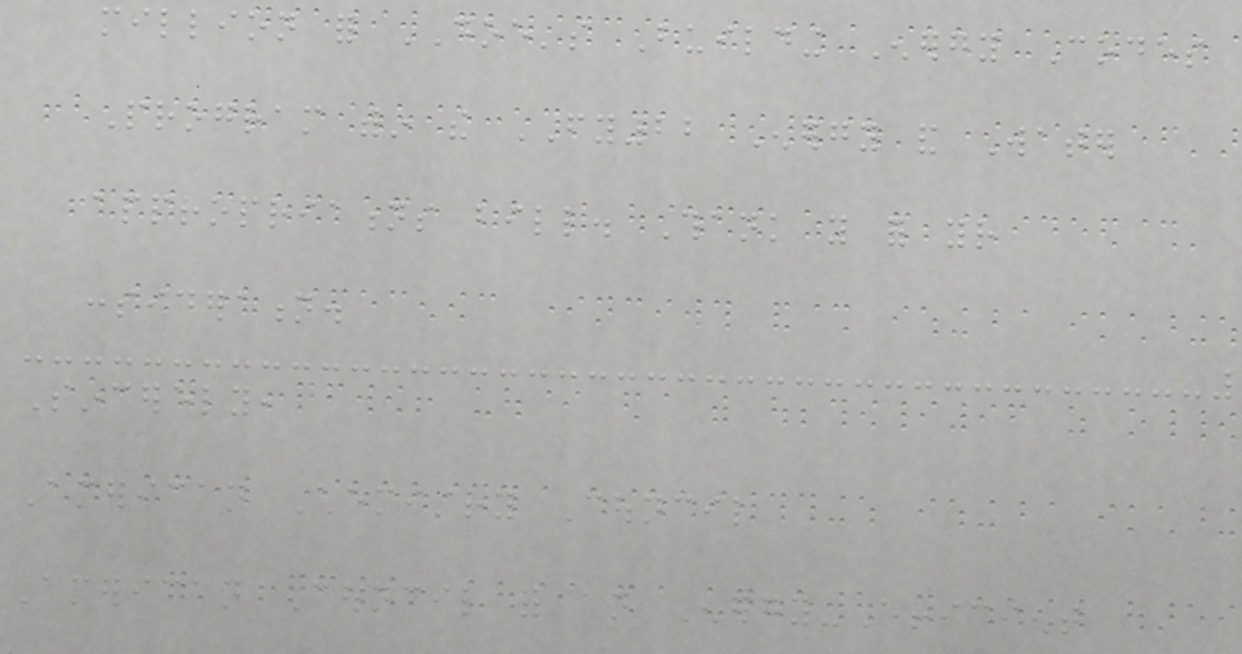million for DOE's Building Energy Codes
Program within the FY22 Energy and Water
appropriations bill. Thank you for your
consideration.
Sincerely,
American Chemistry Council
American Council for an Energy-Efficient
